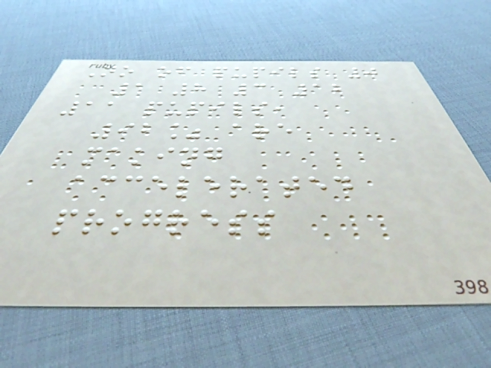No of pupils 0
1 8 3 12
11 pupils,
92% are
making
accelerated
progress
